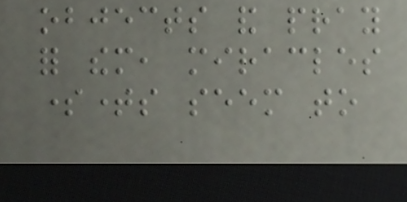objects and pray
for them, miracles
sometimes seem to
